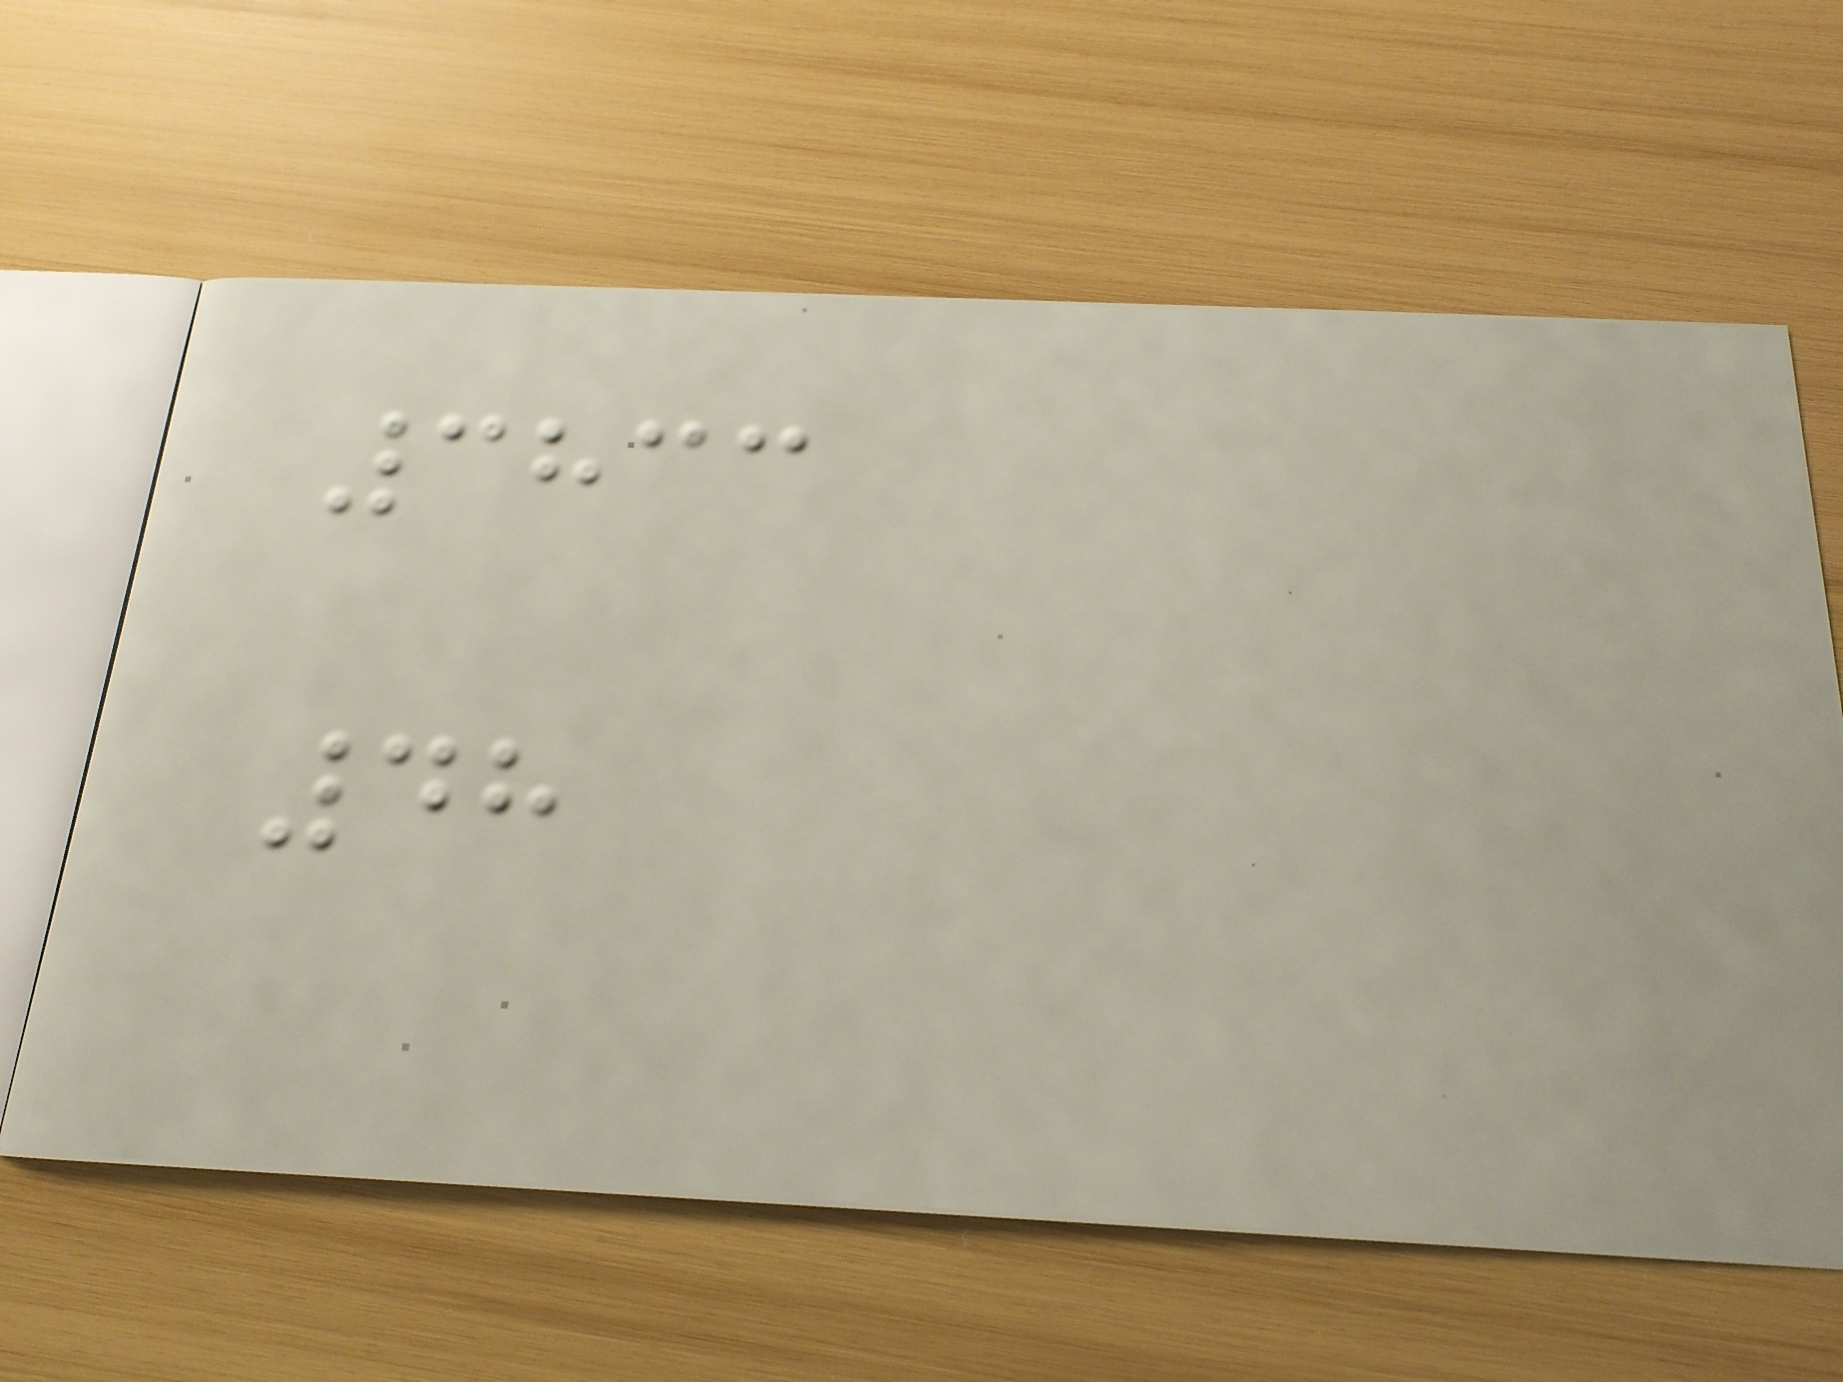3833
48
